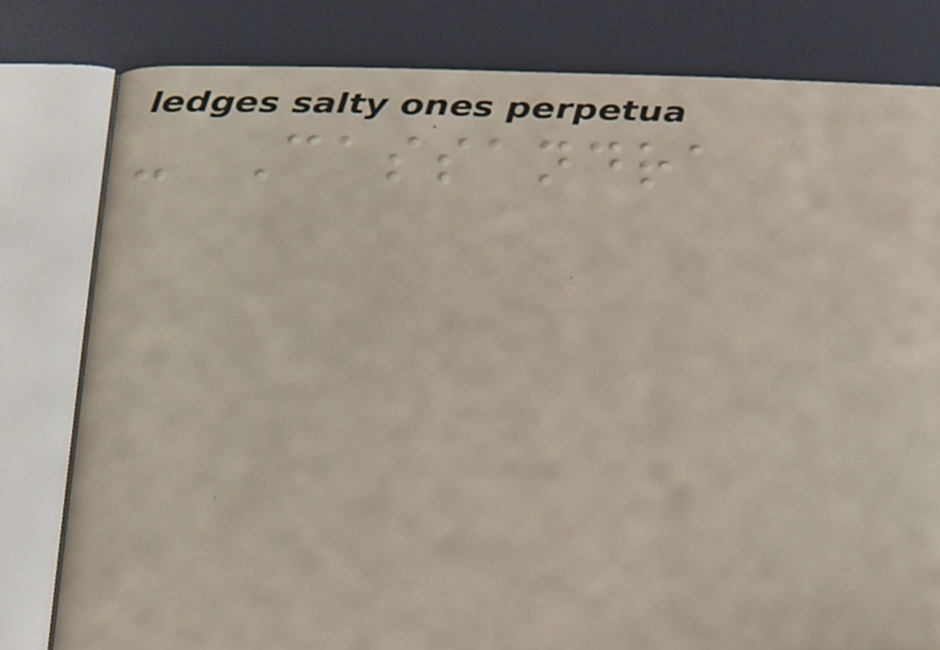- Cassandra
